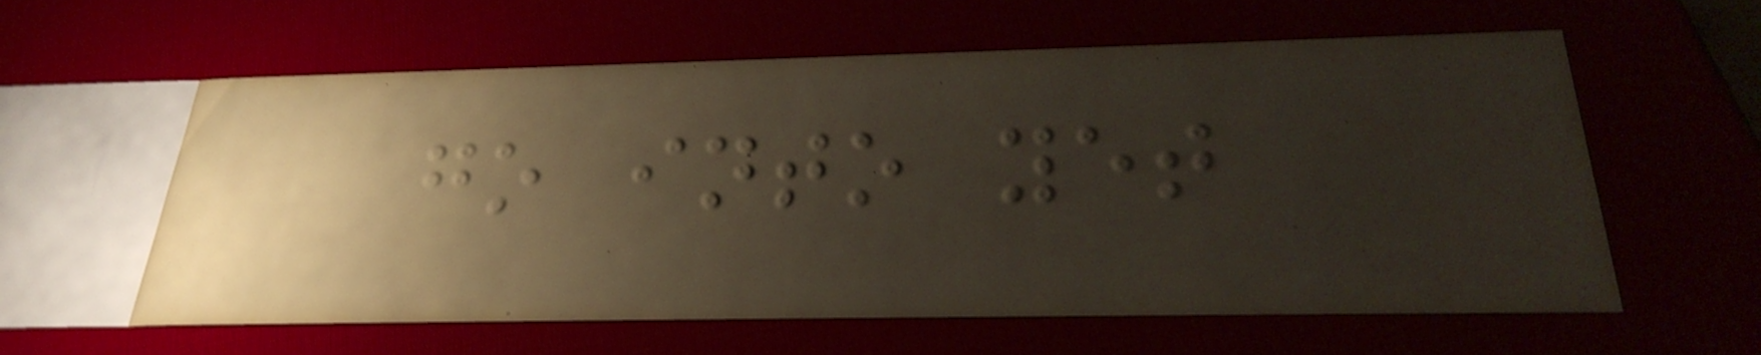go into yet
